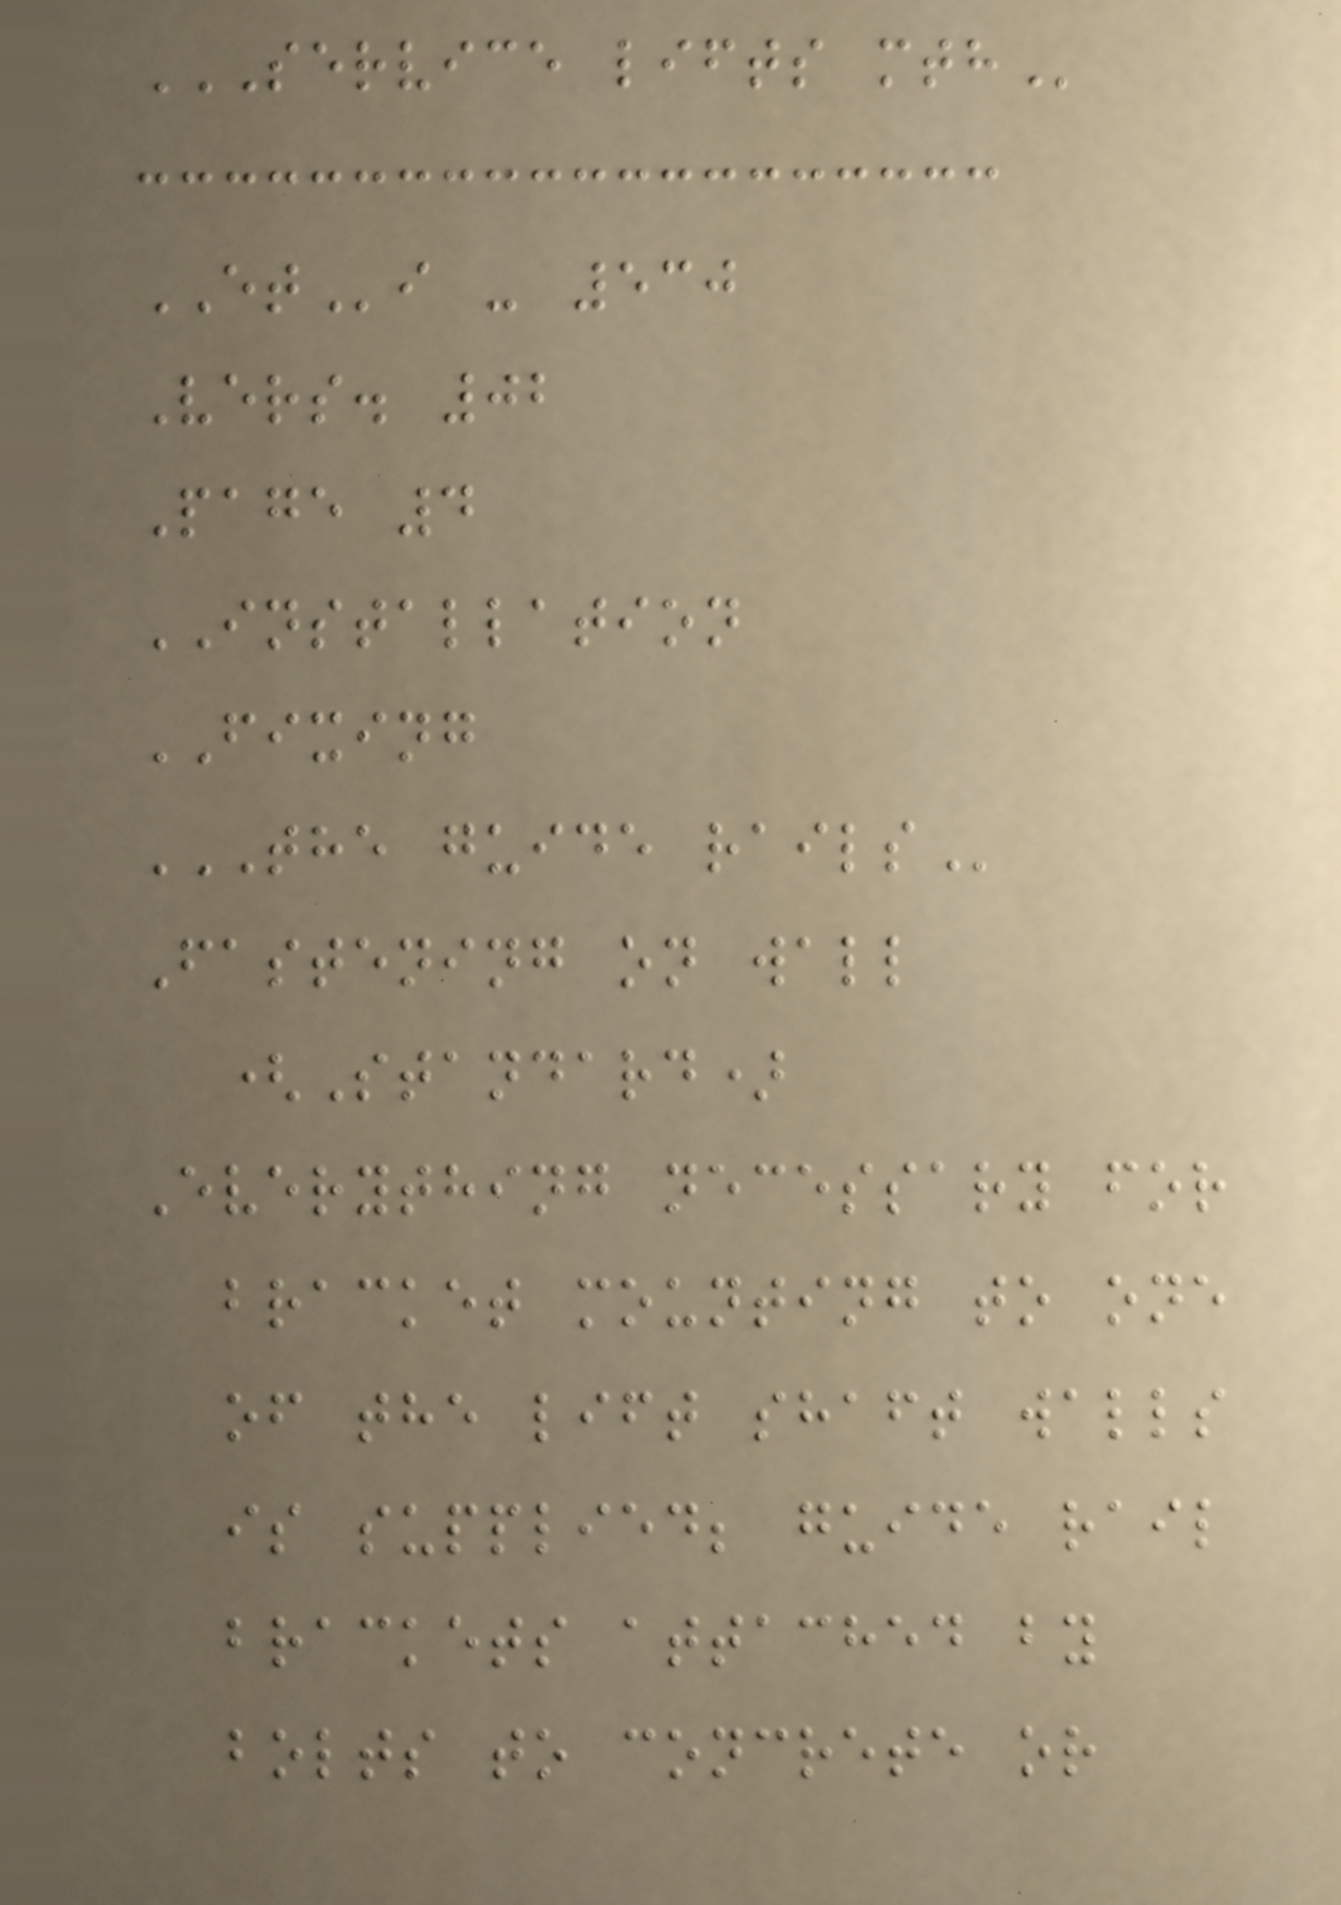SERVICE LIFTS MTH
ETi - 530
Vers. 02
Page 4
INSTALLATION
FIXING
THE GUIDE RAILS
Fastening on wall
(Standard)
Everything necessary for
bracket mounting to one
of the lift shaft walls
is supplied; guide rail
brackets attached by
bolts to concrete or
